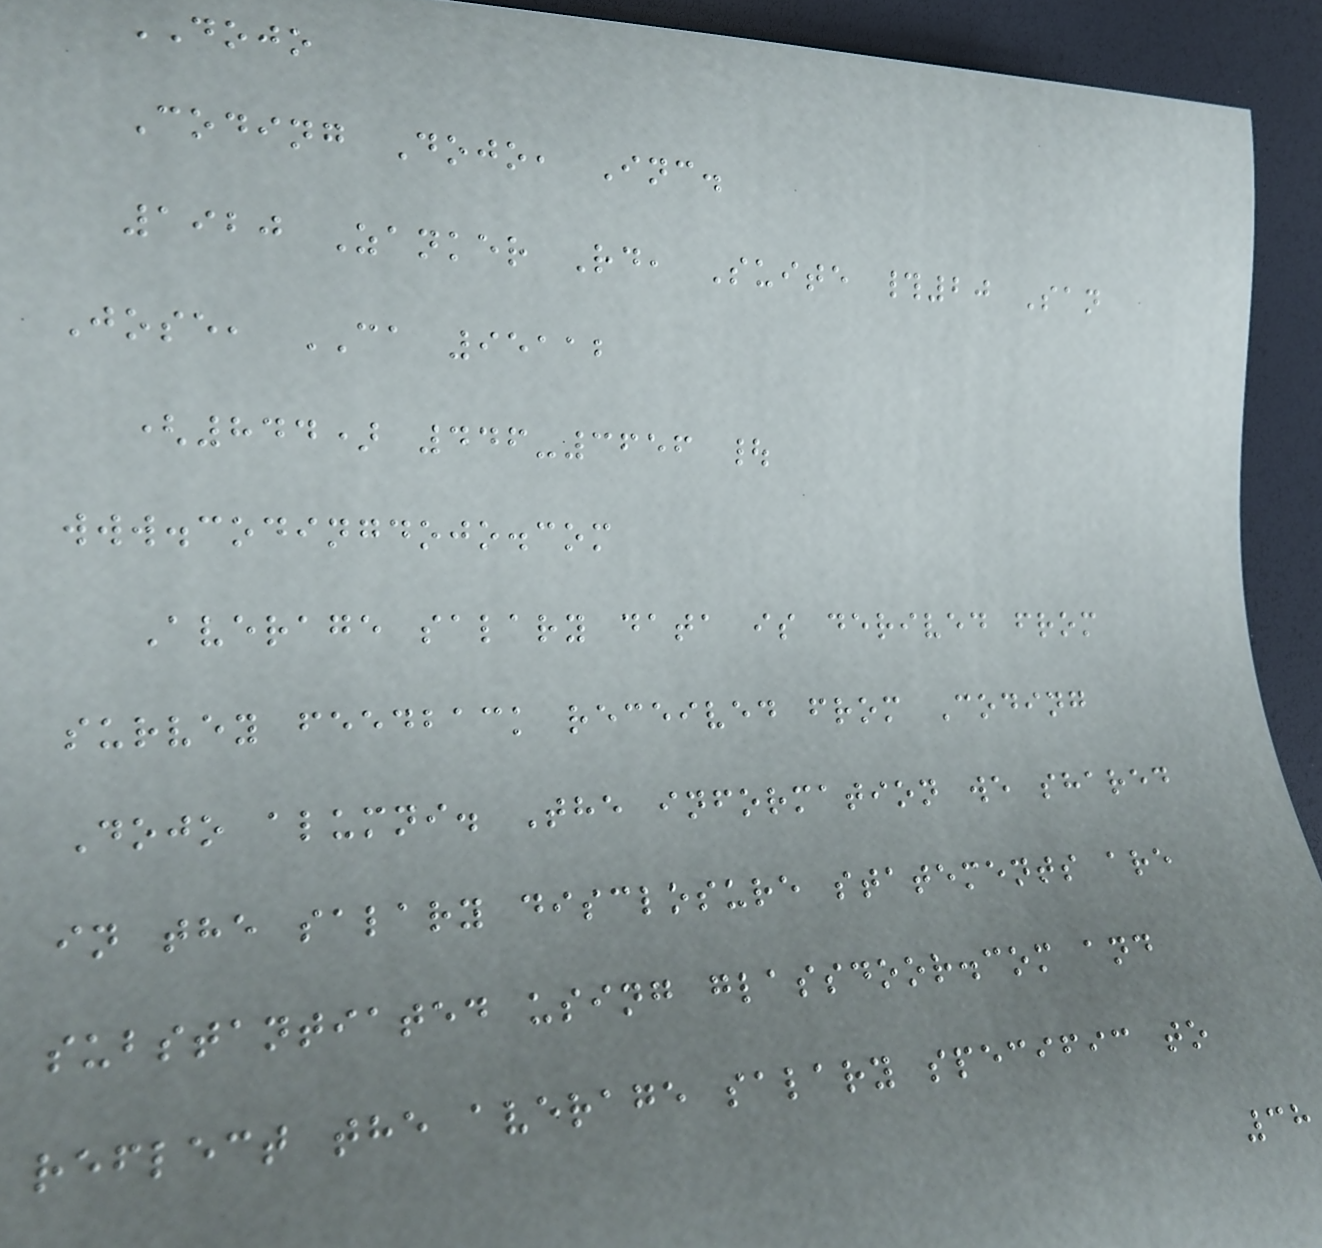DOJO
Coding Dojo, Inc.
1920 Zanker Rd, Suite #20 San
Jose, CA 95112
(844) 446-3656 |
www.codingdojo.com
Average salary data is derived from
survey feedback received from Coding
Dojo alumni. The information we shared
in the salary disclosure statements are
substantiated using glassdoor.com and
reflect the average salary specific to
38
